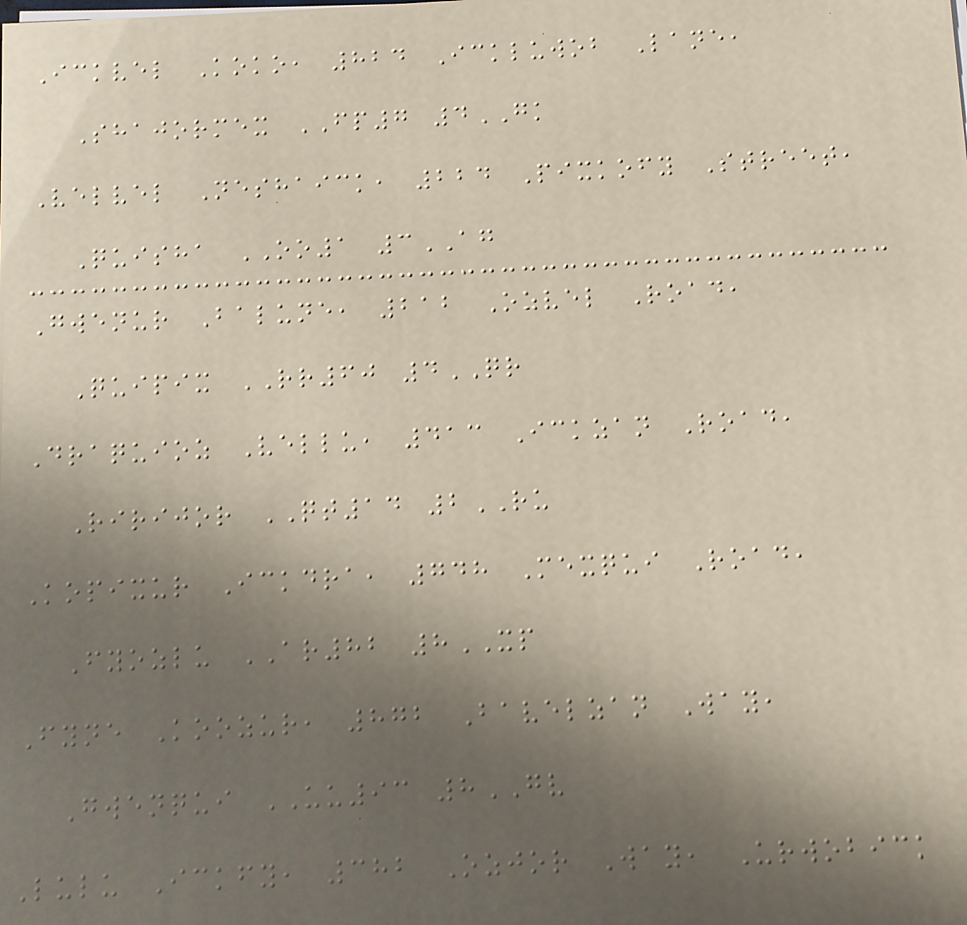Ickvel Koko, 824 Ickluwob Lane,
Shajormex FP7 4GK
Velvel Neshaick, 224 Pixkofy Street,
Quisha OO1 3AG
Gwenur Balune, 212 Ozvel Road,
Quipix RR60 4QR
Draquioz Vellu, 413 Ickzan Road,
Ririjor QT14 2RU
Kopixur Ickdra, 748 Mexqui Road,
Fyozlu AR82 8XP
Fyne Koozur, 872 Bavelzan Way,
Gwenqui UU93 8GV
Lulu Ickfy, 382 Ozjor Way, Urwobick
